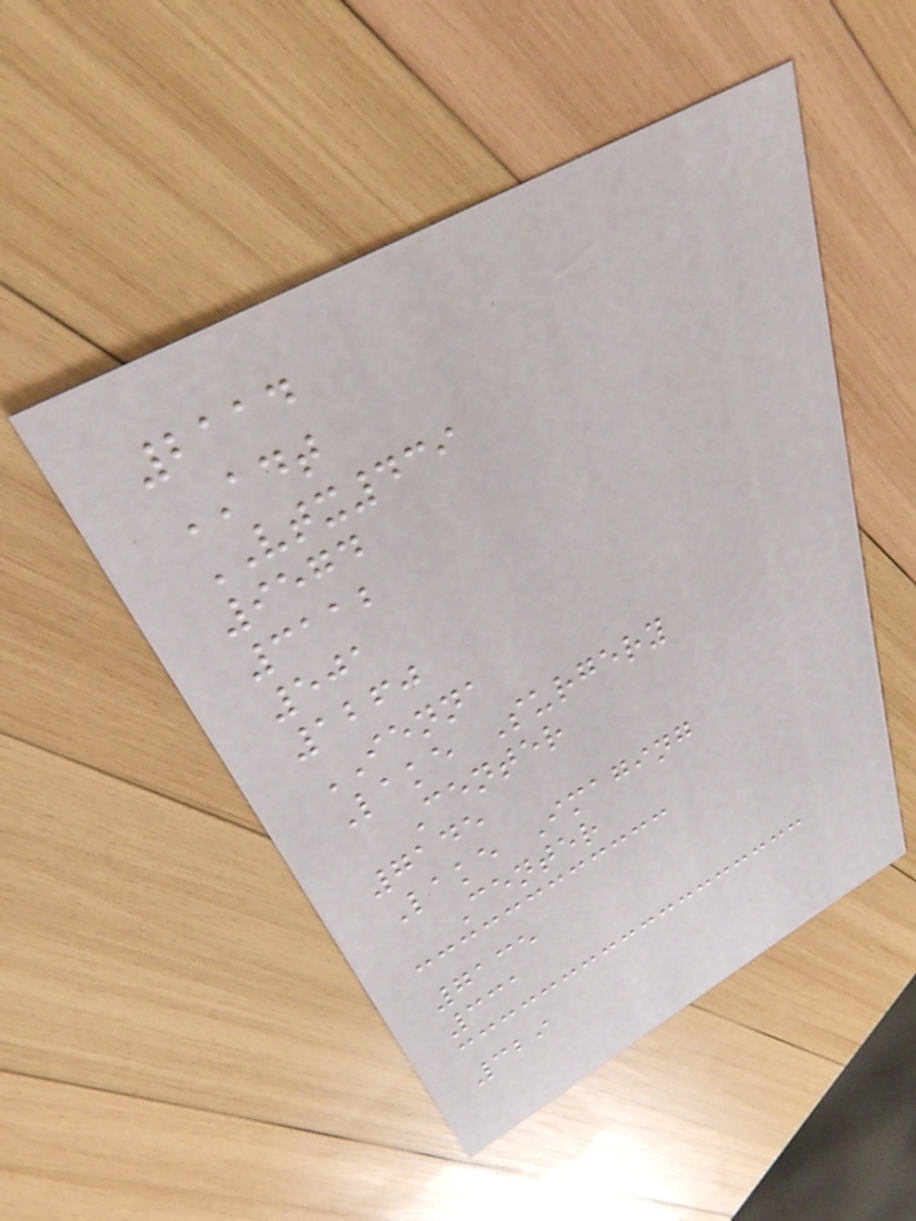2114
ADT
VTX439
9574
3112
501
1260
IENNA
Lake Surgery
Center
7145
Lake Imaging
Center
7135
331
329
